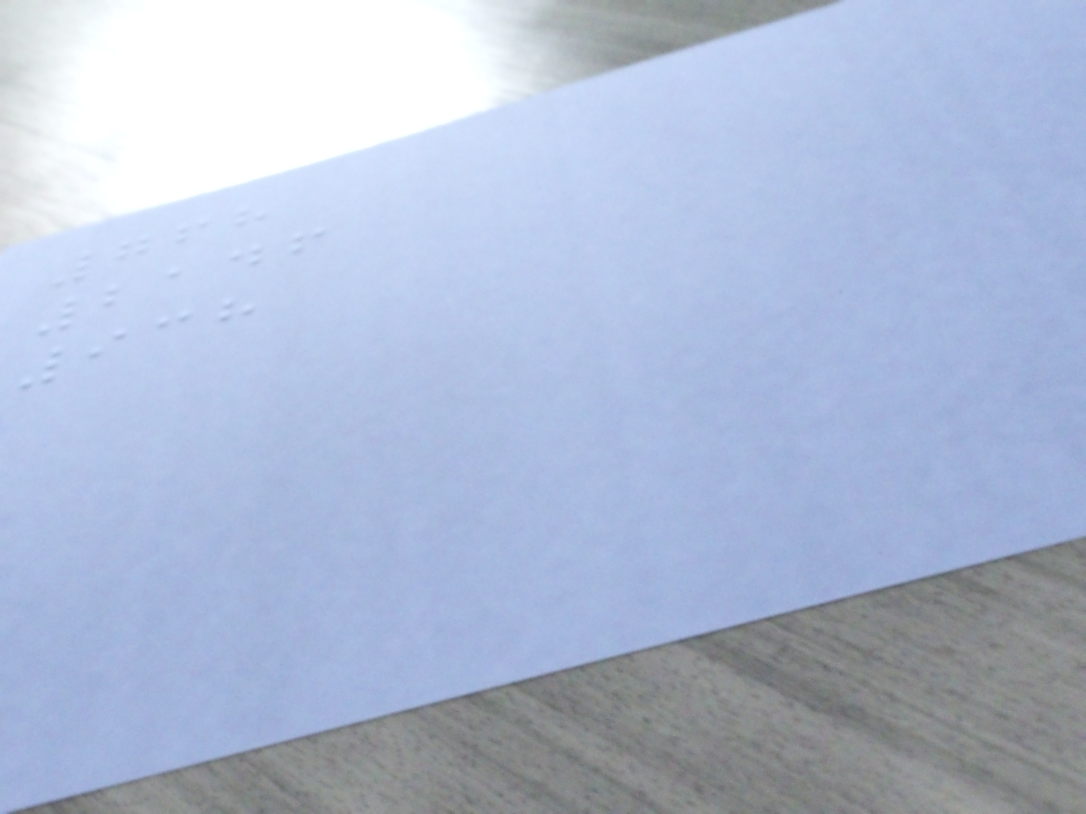768
2146
938
